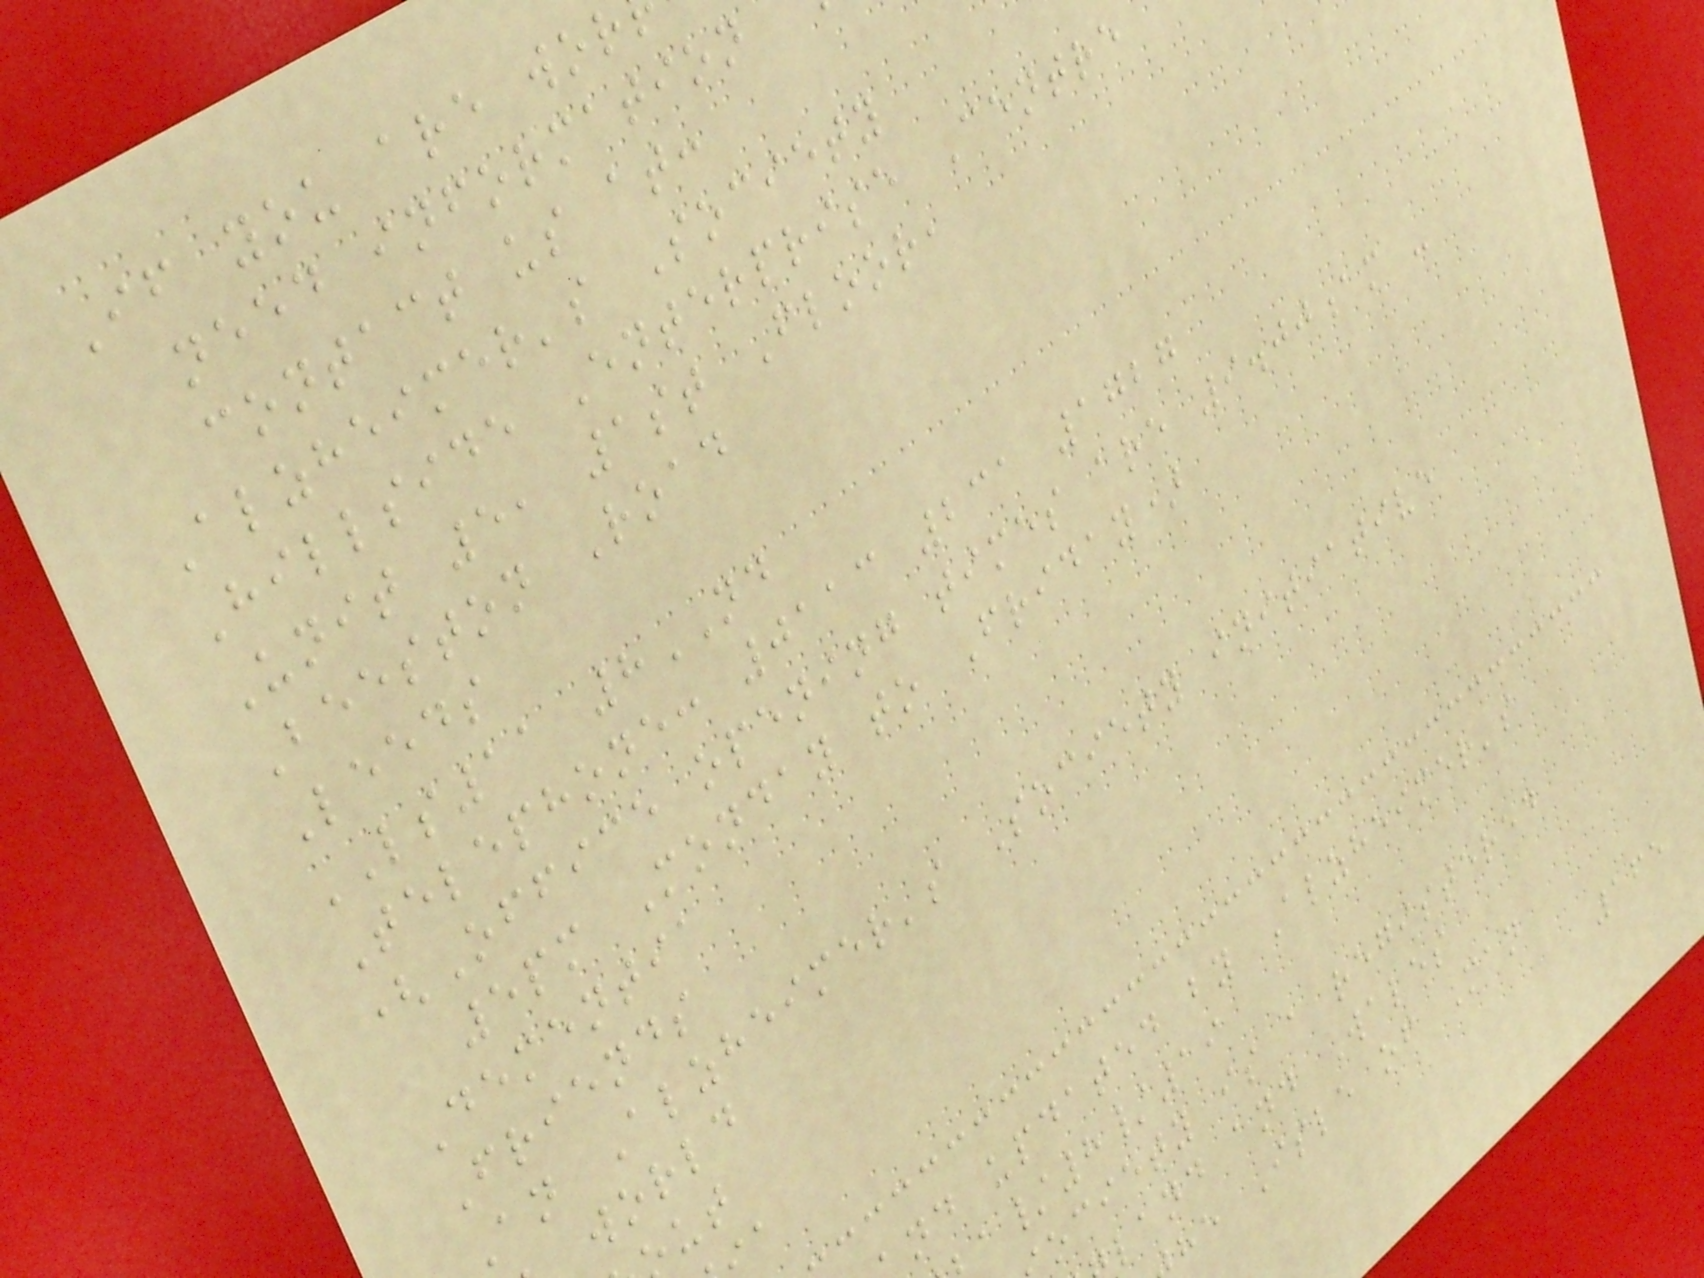If you are wor
need information
contact us at:
Alzheimer's Society
Hillside Enterprise Centre
Unit 5, 1st Floor,
Beeston Road
Leeds
LS11 8ND
Telephone: 0113 231 1727
(Office opening times are 9.00am -
5pm Monday to Friday)
Dementia
Friends
an Alzheimer's Society initiative
world
nd updated by Alzheimer's
/8/19
ociety is a registered
land and Wales
he Isle of Man
165
